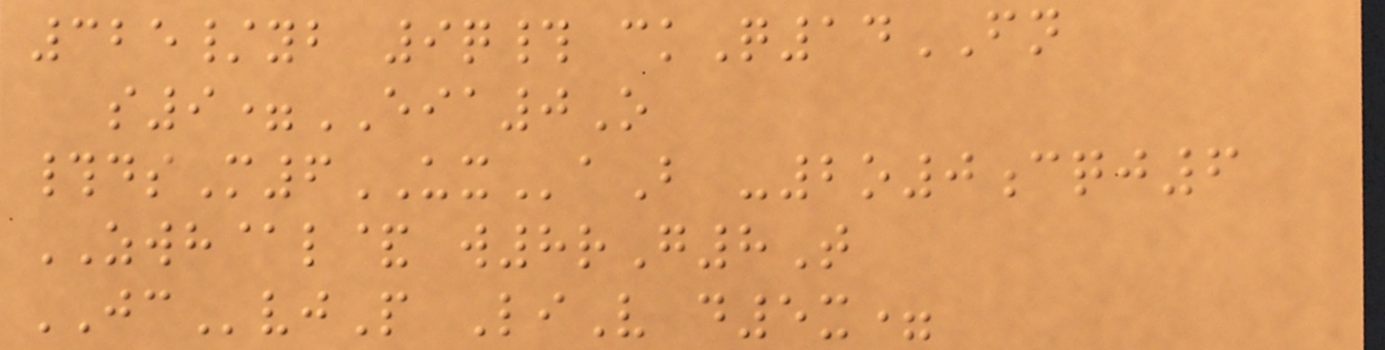325/yb 9q# ckQ14FN
s9=EIA0O
#dsM6UXaB -2o0cqj6
ZWH@l& w8rG8T
JCvjP LiV d5x=
